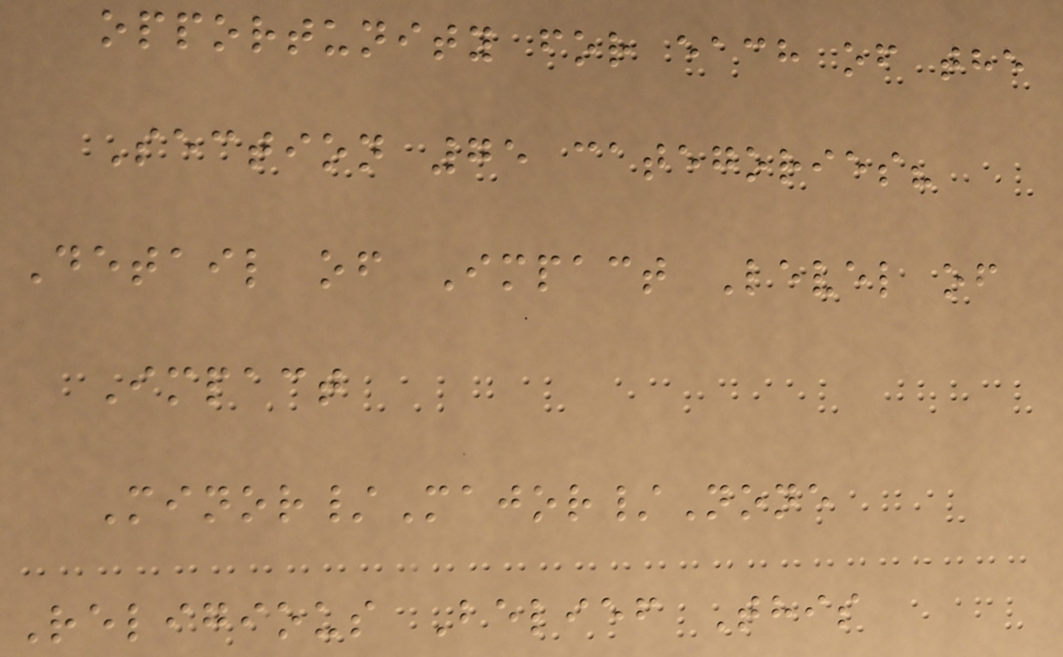opportunity for each of the
Section 75 categories?
Detail of Impact Level of
Impact
Minor/Major/None
Religious Belief This
